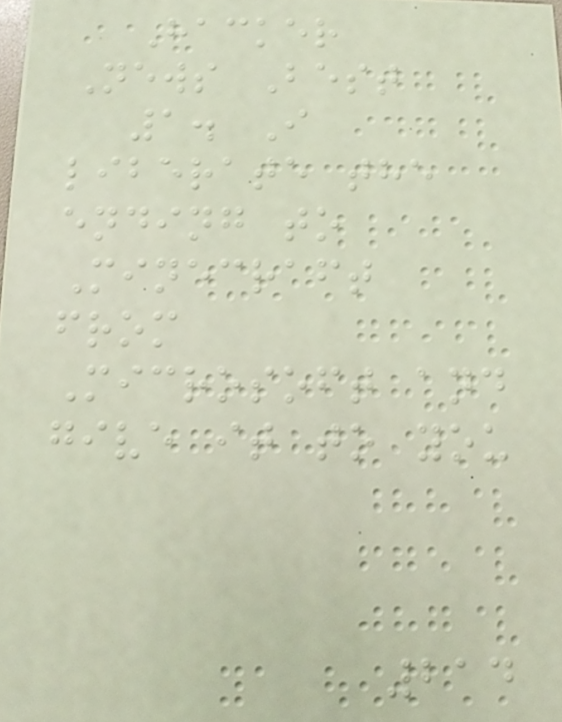Hacker
News Best
1. I
liberate the
ending to
Minecraft
from
Microsoft and
give it to you
214
